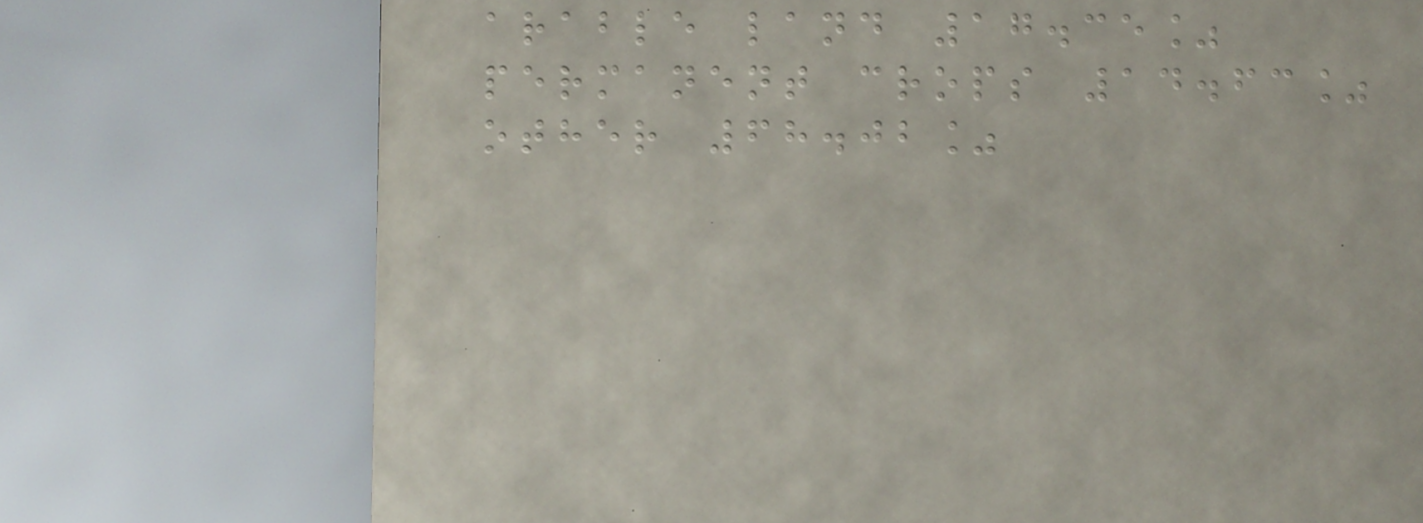arable land 17.35%
permanent crops 14.63%
other 68.02%
